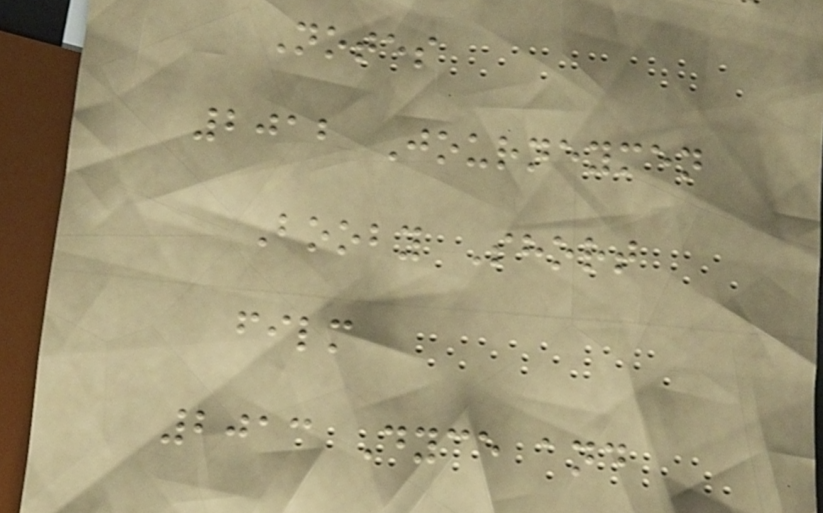Notes
2012 Journeymen
Booby Short
film
2013 Dyce and
